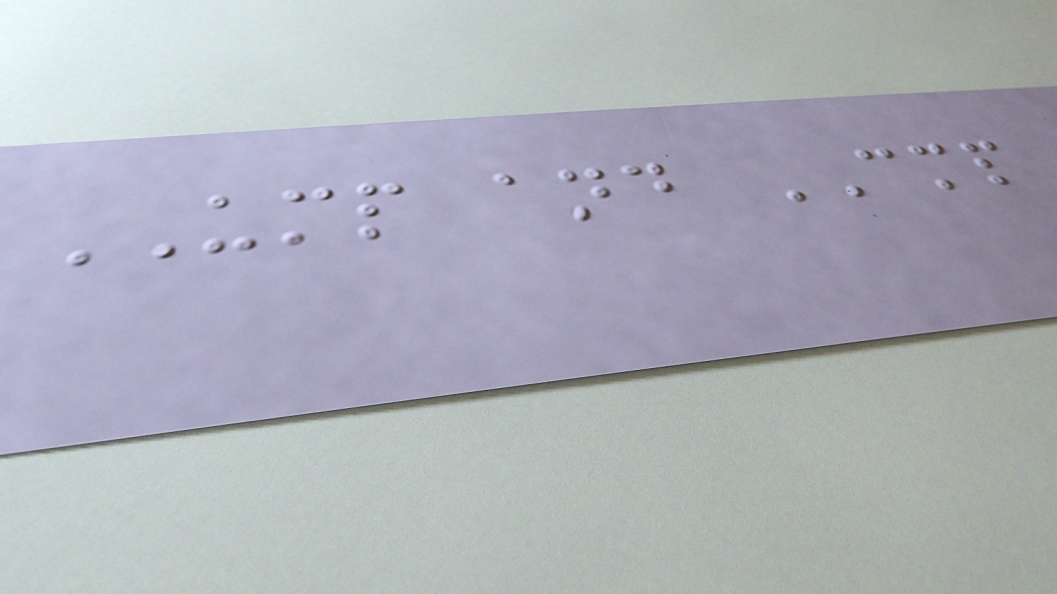UMP and CMP
